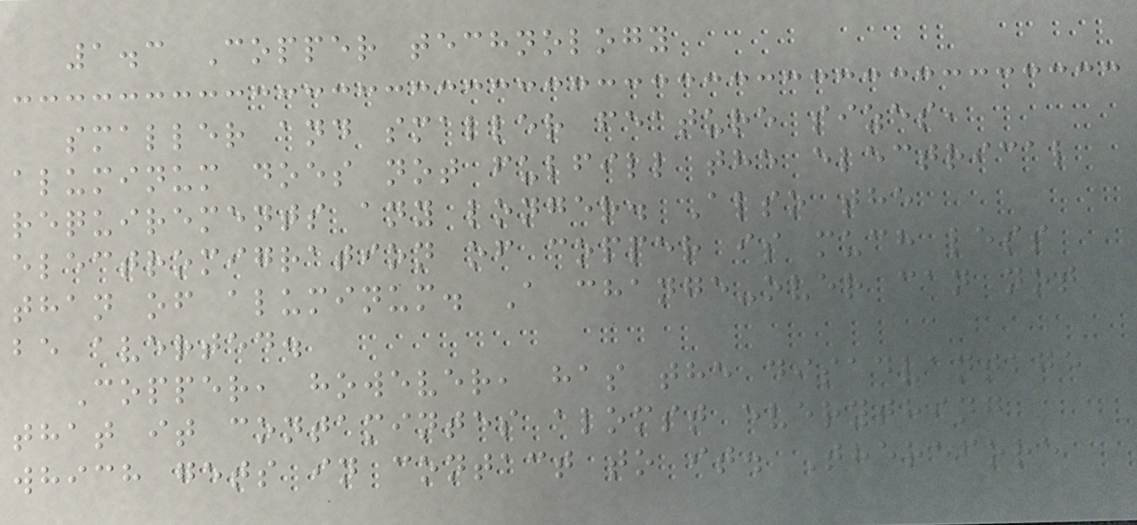1.3 Copper technology
smaller and smaller feature sizes,
aluminum does not fulfill the electrical
requirements any longer. Also the
electromigration of copper is much less
than of aluminum. A change-over can not
be averted.
Copper, however, has the disadvantage
that it contamintes alomst everything
which gets in contact to it. Therefore
